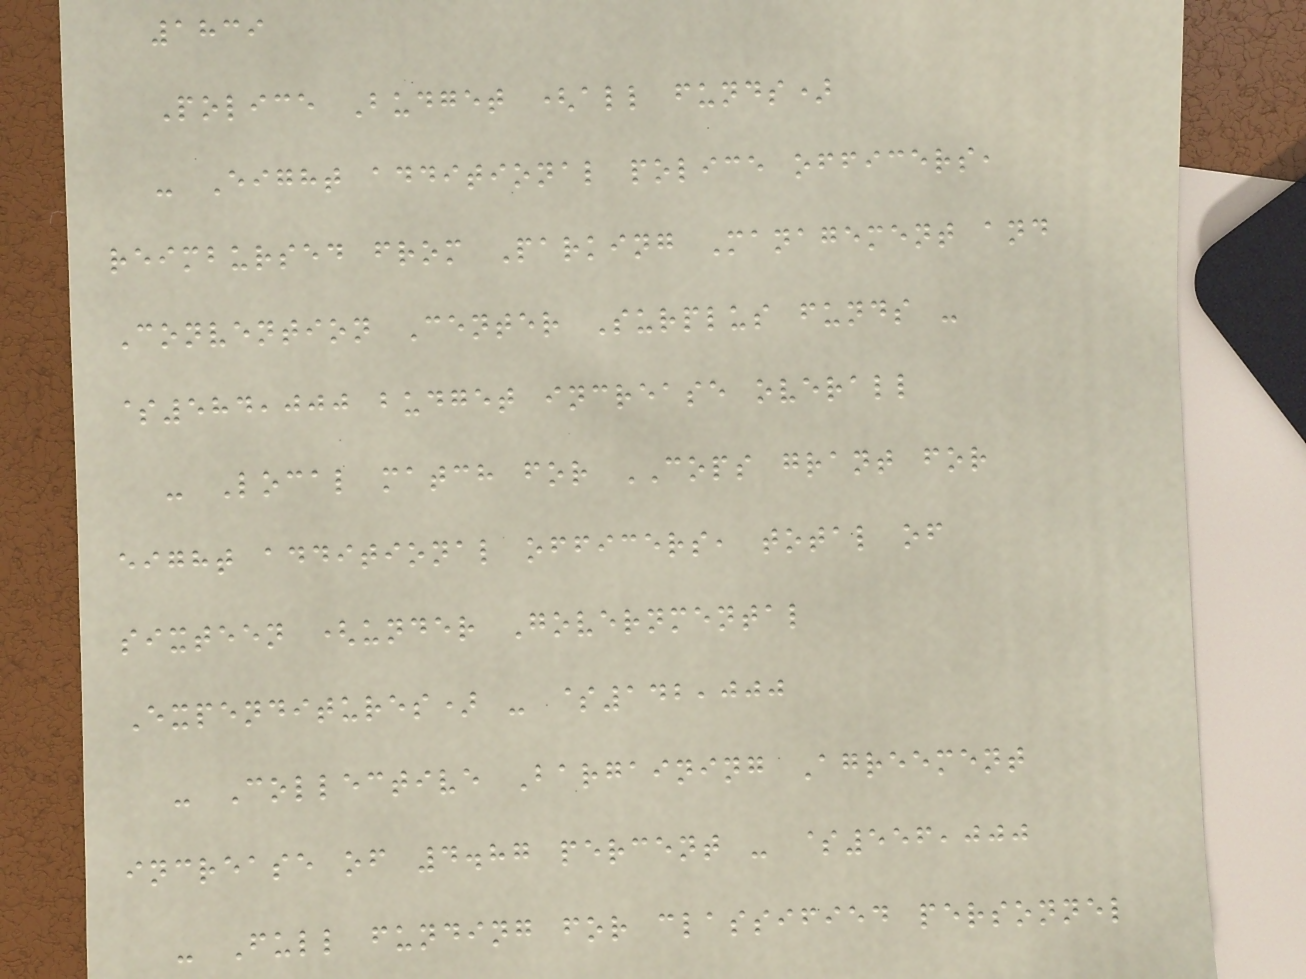1839
Police Budget (all funds)
- Eight additional police officers,
reimbursed from Parking Management and
Convention Center Surplus funds -
$584,000 budget increase overall
- Local match for COPS grant for
eight additional officers, total of
sixteen (under Governmental
Expenditures) - $142,000
- Collective Bargaining Agreement
increase of 4.87 percent - $556,000
- Full funding for classified personnel
